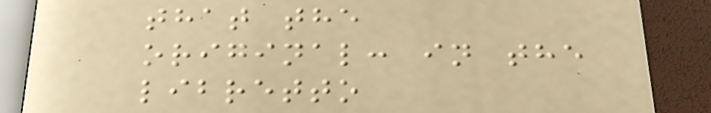that the
original: in the
libretto
